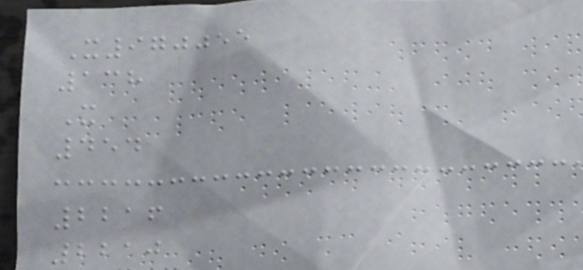X970055
138
X
454
2216
2210
